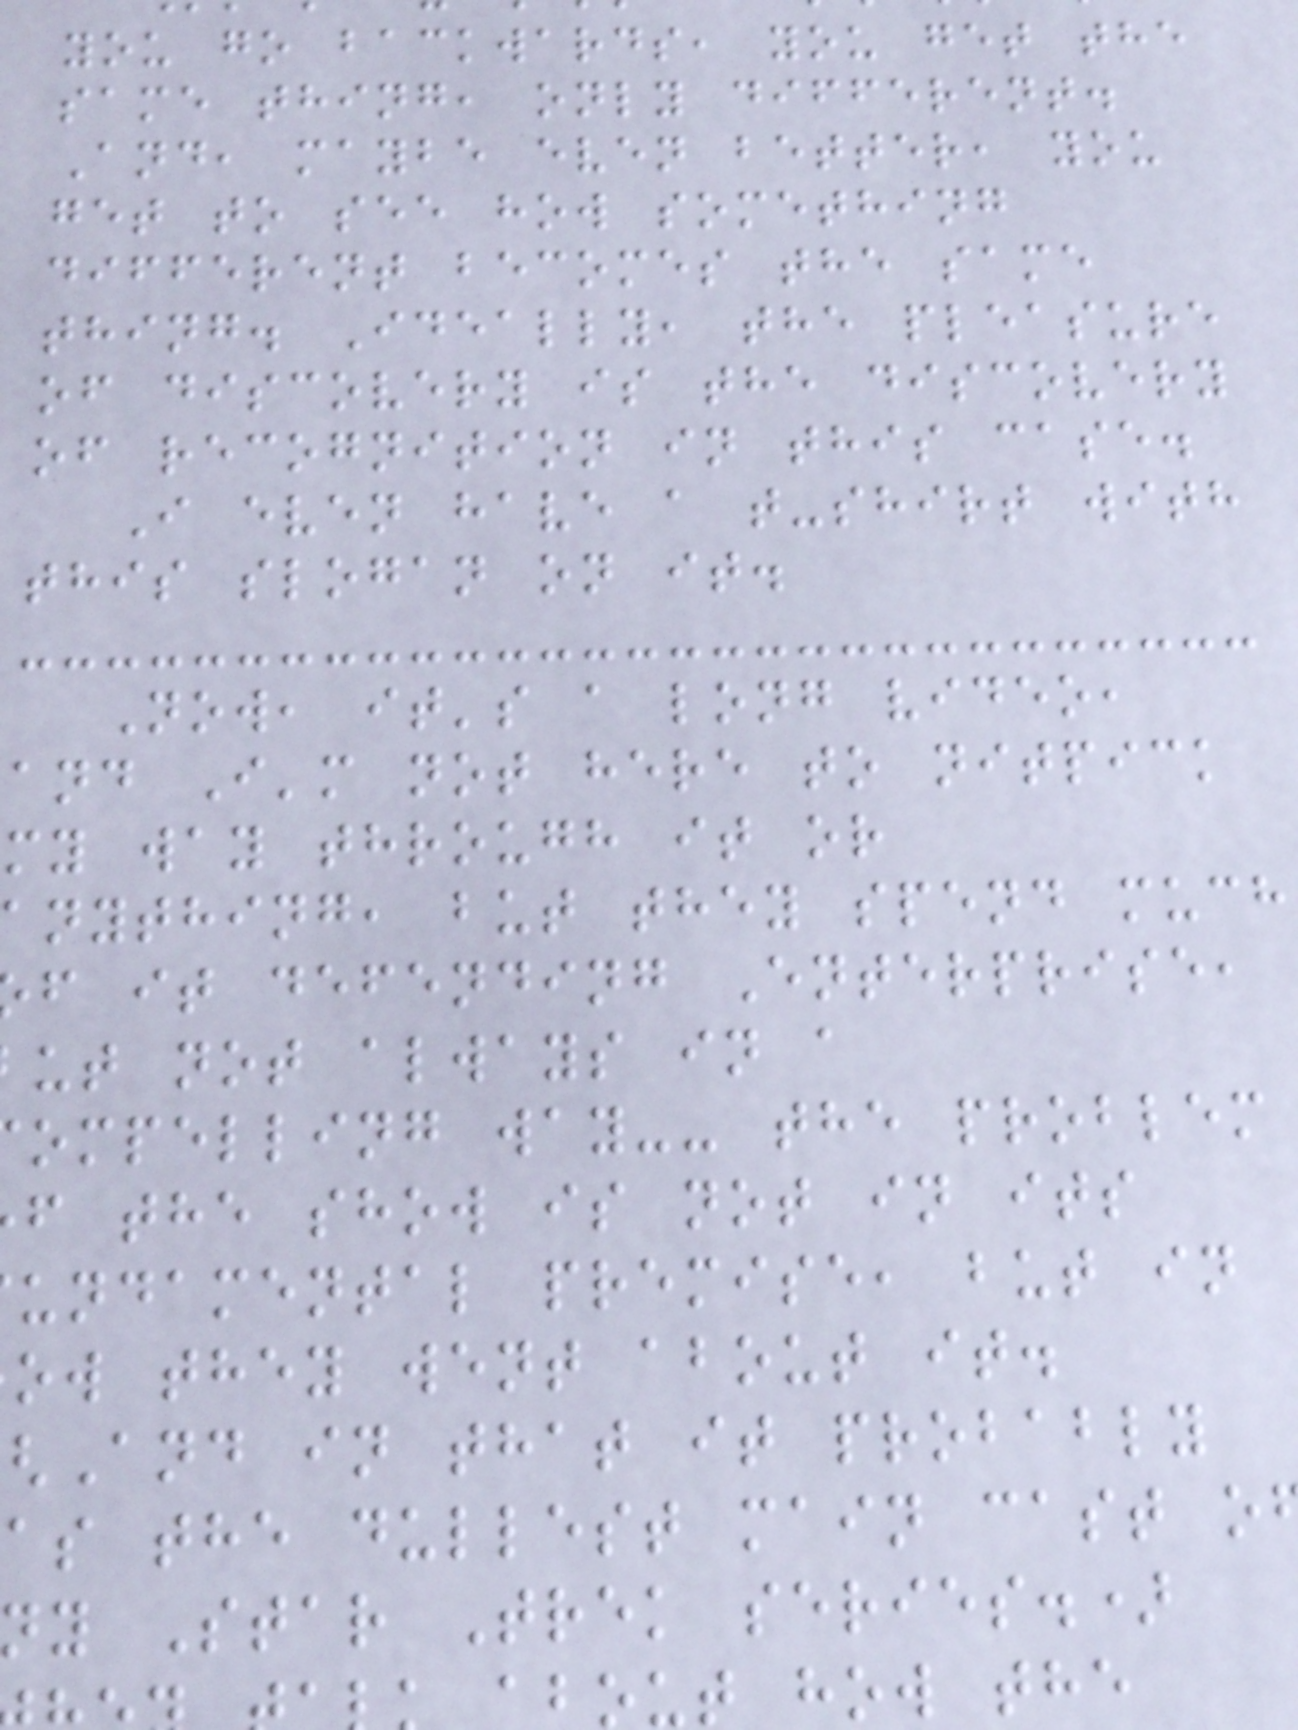you go backwards, you get the
same thing, only different.
And, maybe even better, you
get to see how something
different becomes the same
thing. Ideally, the pleasure
of discovery is the discovery
of recognition in this case.
I even have a t-shirt with
this slogan on it.
Now, it's a long video,
and I'm not here to nitpick
my way through it or
anything, but they spend much
f it defending Enterprise,
ut not always in a
ompelling way-- the problem
f the show is not in its
undamental premise, but in
ow they went about it.
And in that it probably
as the dullest main cast o
ny Star Trek series.)
out how the
